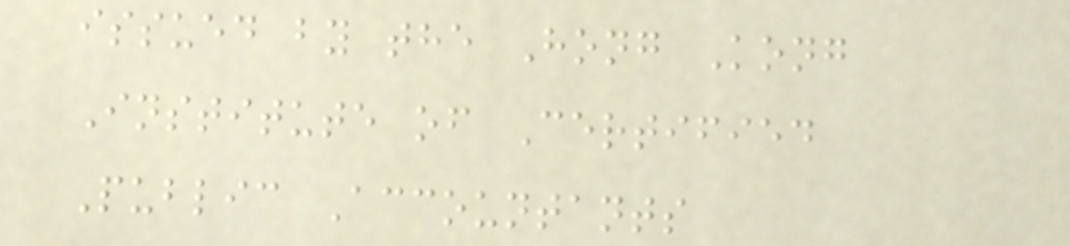issued by the Hong Kong
Institute of Certified
Public Accountants
